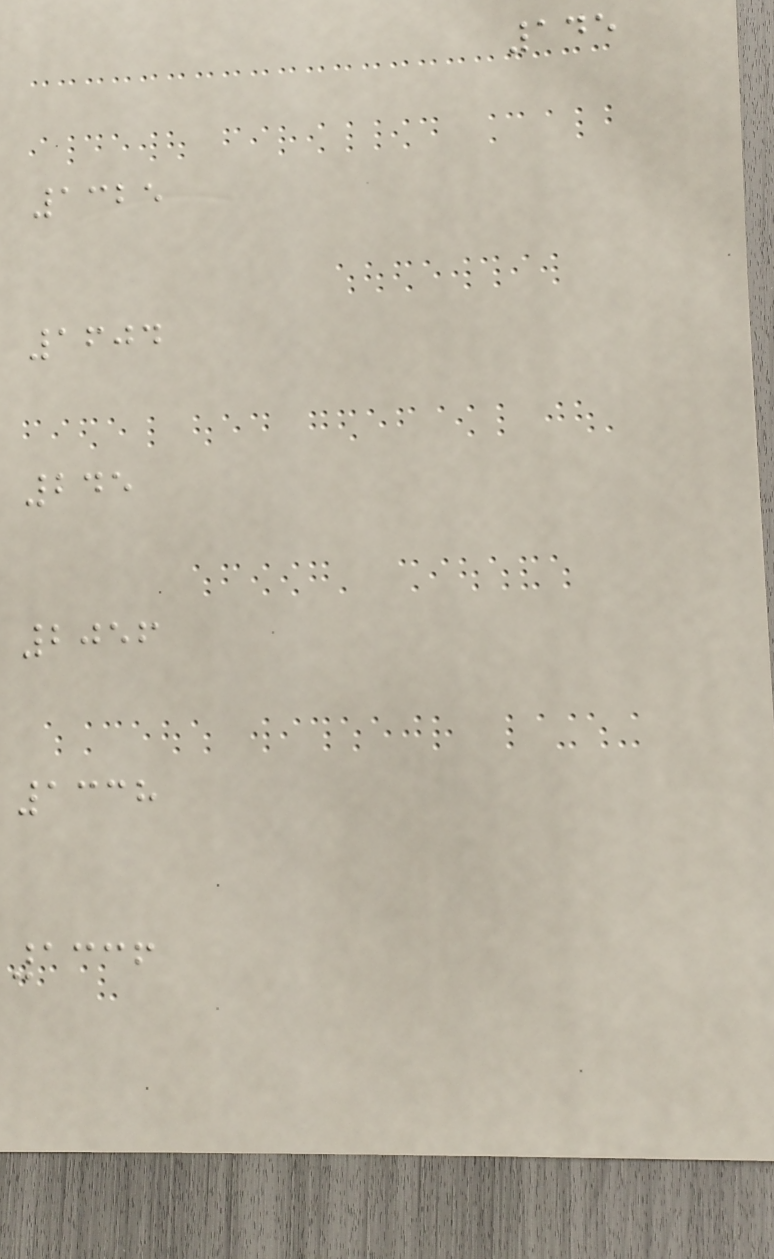145
1325
1604
245
2056
1338
1336
